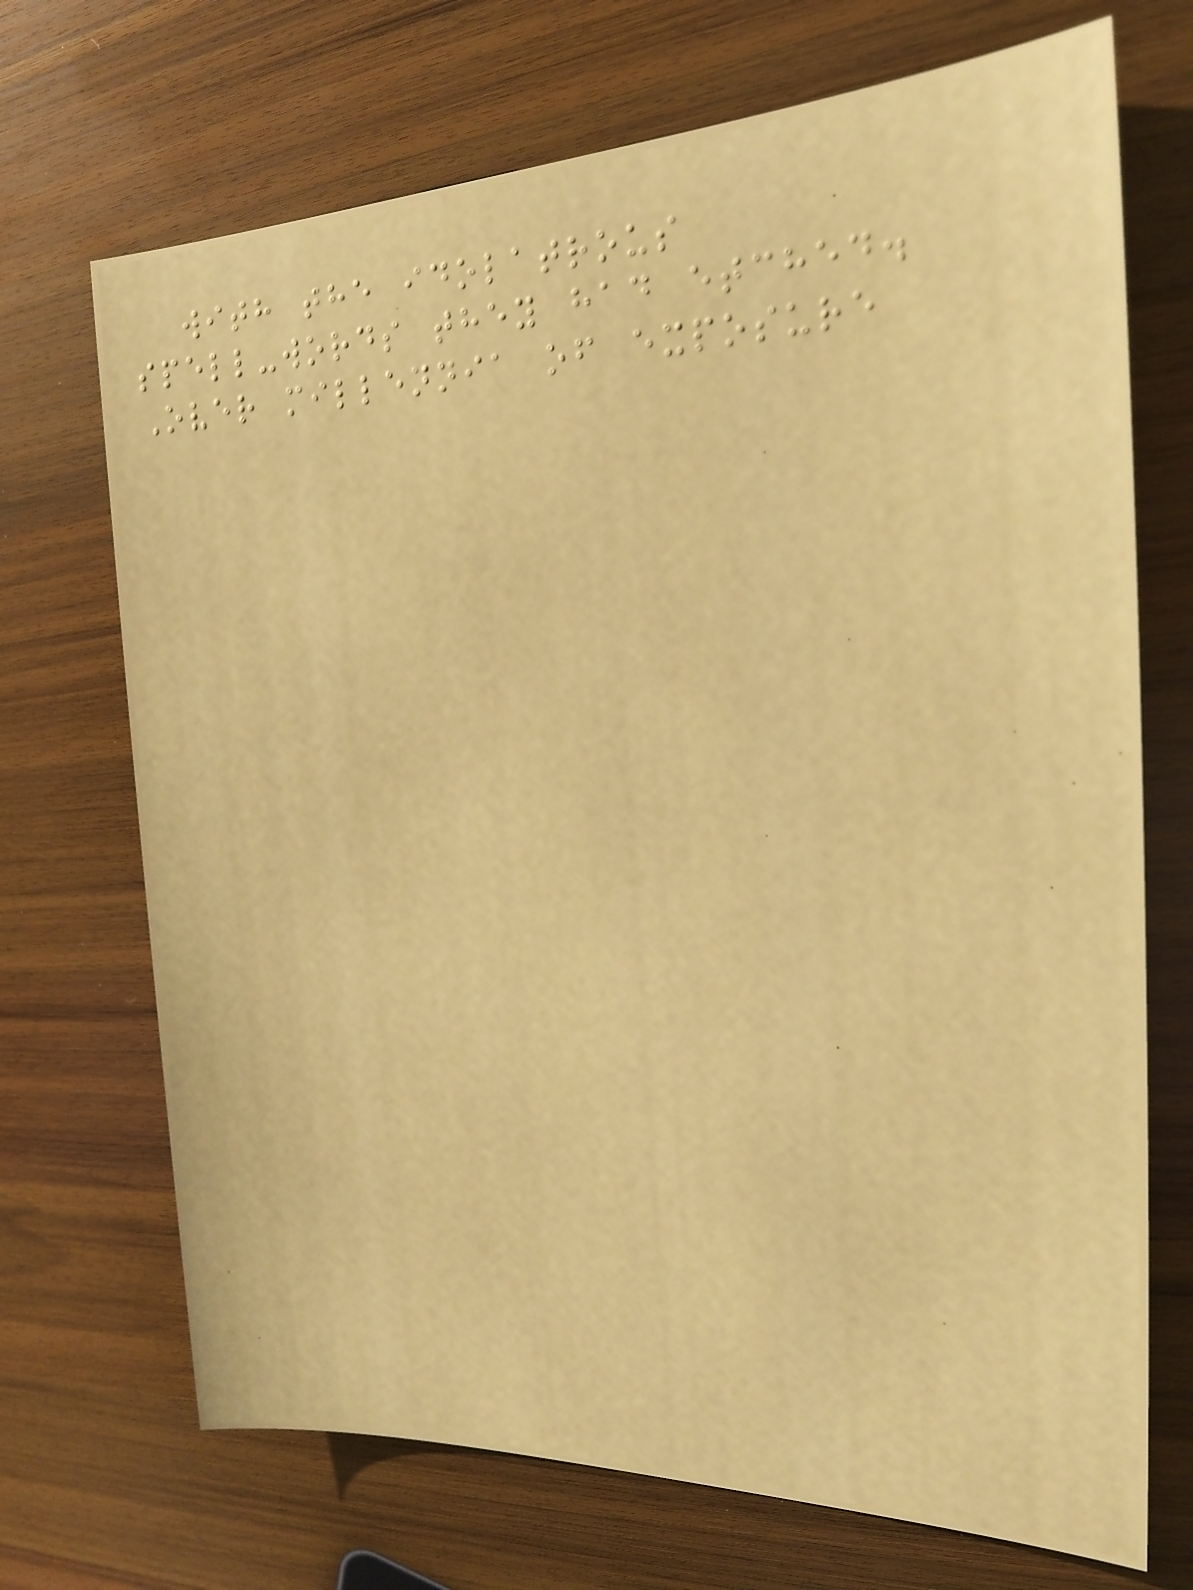with the idolatrous
spell-words they had etched.
Over millennia of exposure
